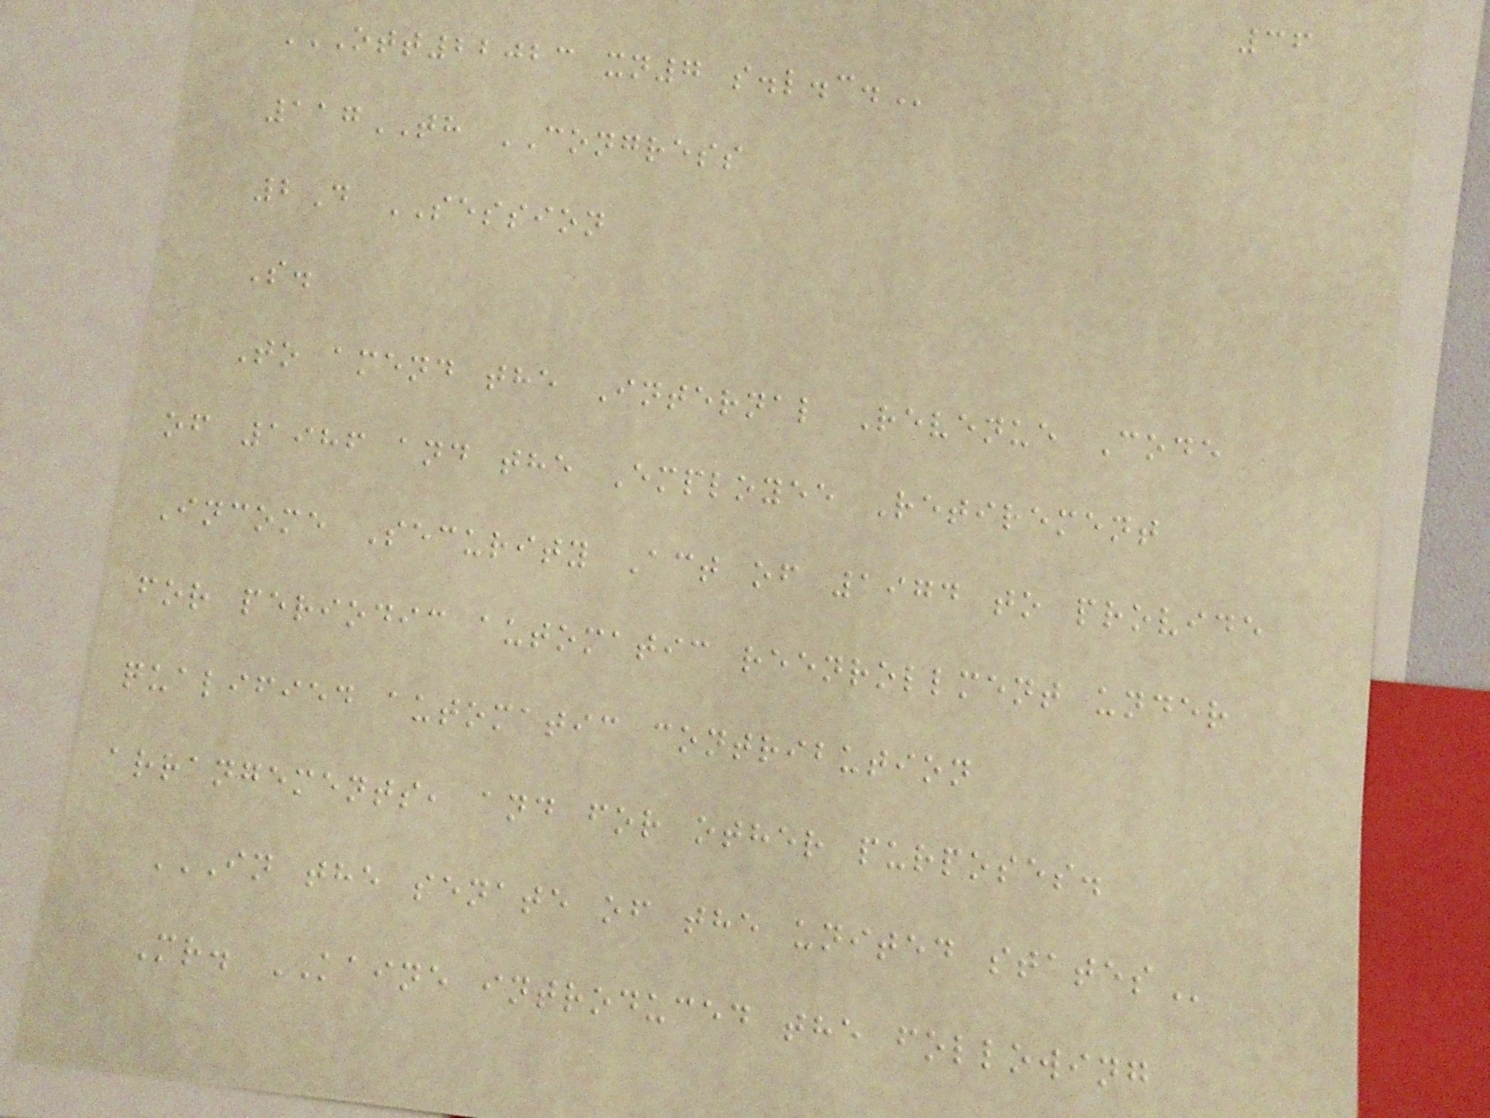36
OTT22023 XN7 S.L.C.
117TH CONGRESS
2D SESSION
S.
To amend the Internal Revenue Code
of 1986 and the Employee Retirement
Income Security Act of 1974 to provide
for periodic automatic reenrollment under
qualified automatic contribution
arrangements, and for other purposes.
IN THE SENATE OF THE UNITED STATES
Mr. KAINE introduced the following
